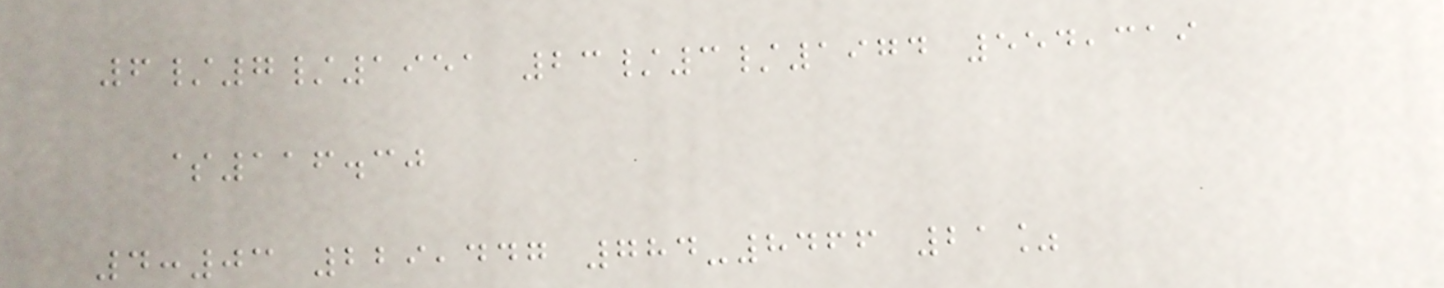6/7/1951 23/3/1974 554,319
$116.30
4:03 229,447 784-8466 21%
